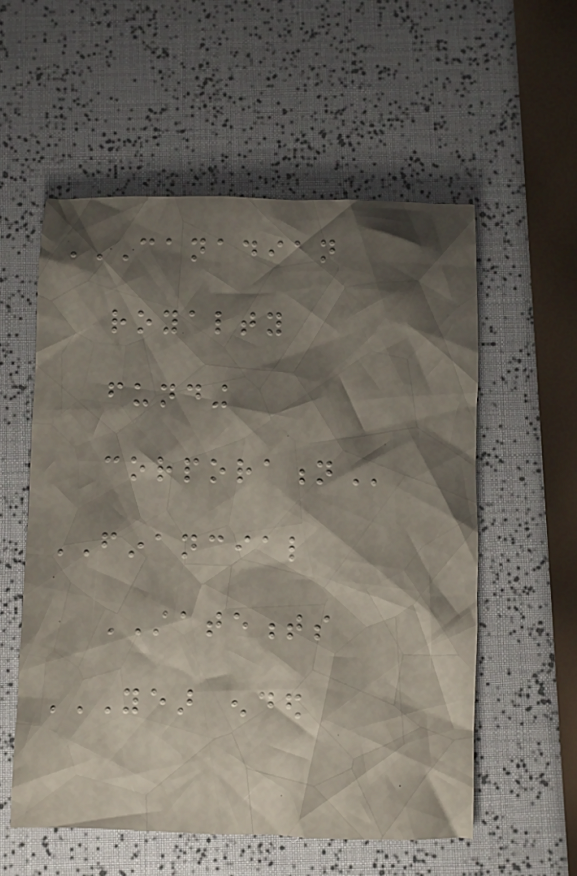CANADIAN
ROYALTY
FUNDING
CORPORATION
FINANCIAL
STATEMENTS
YEAR ENDED
